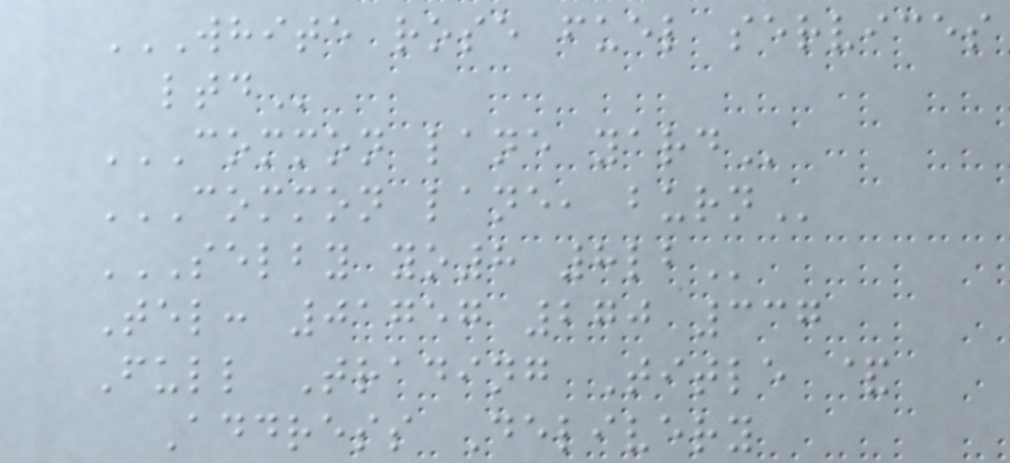WHITE ROSE FUEL SERVICES
LTD
COMMON LANE YARD
COMMON LANE, BURN
SELBY YO8 8LB
Tel: 01757 270 337
Full Trading Title &
Address Delivery
